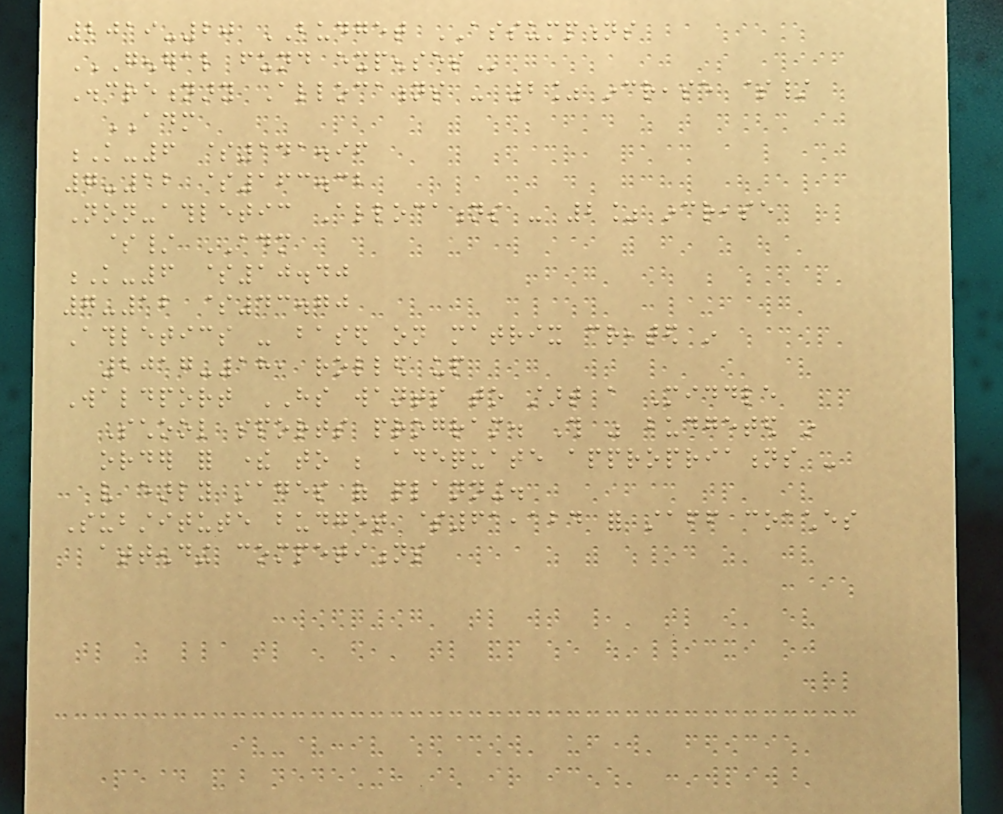2019-20 BUDGET ASSUMPTIONS
GENERAL FUND EXPENSES
Discretionary Allocations - 2% increase $/
ADM
K-6 $141.96
7-12 $163.32
Non-athletic Allocations - 2% increase
$/ ADM
K-6 $10.40
7-12 $43.70
Athletics - based on matrix created in
2017-18, rolled up
Waldport HS wants to start a Middle
School sports program. This was budgeted in
order for there to be adequate appropriations -
very early stages of planning.
Substitute budget $61,124 for staff coaches
attending competitions
